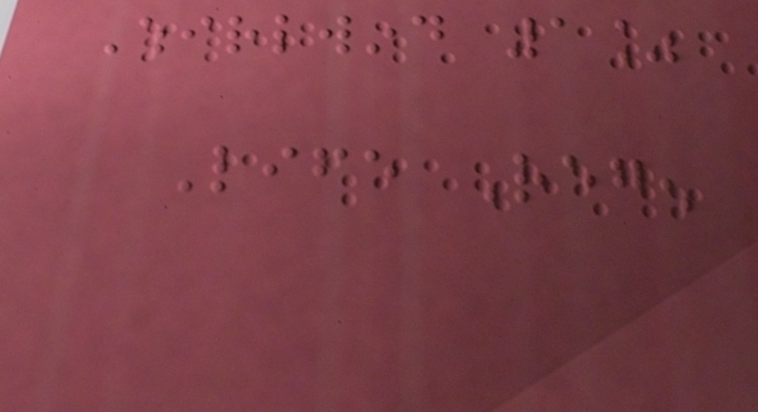Whirlwind 1%
Life Regen
